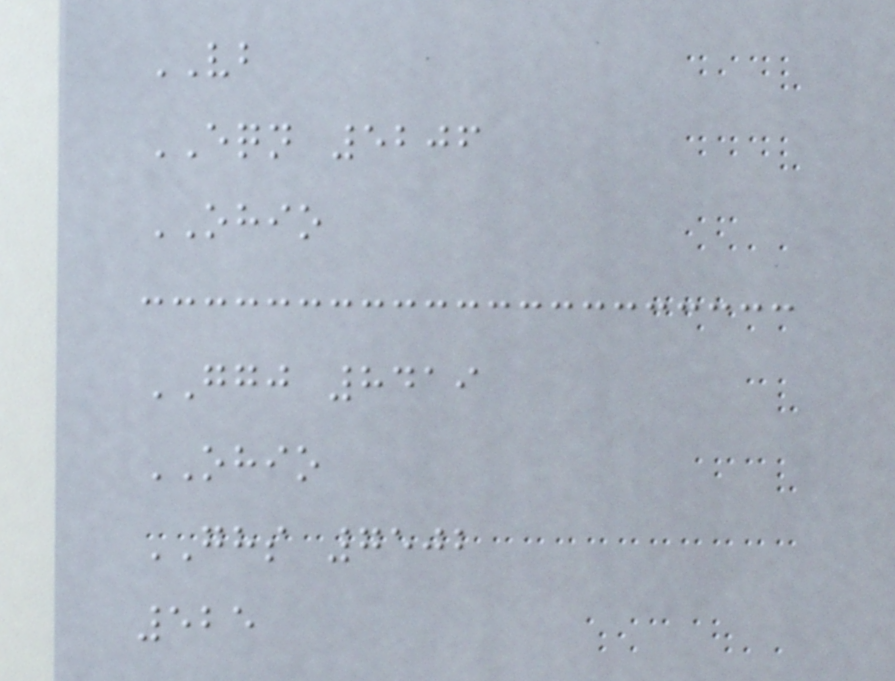VB
EQN 5206
OHIO
GGJ 8419
OHIO
GHS 7502
525
